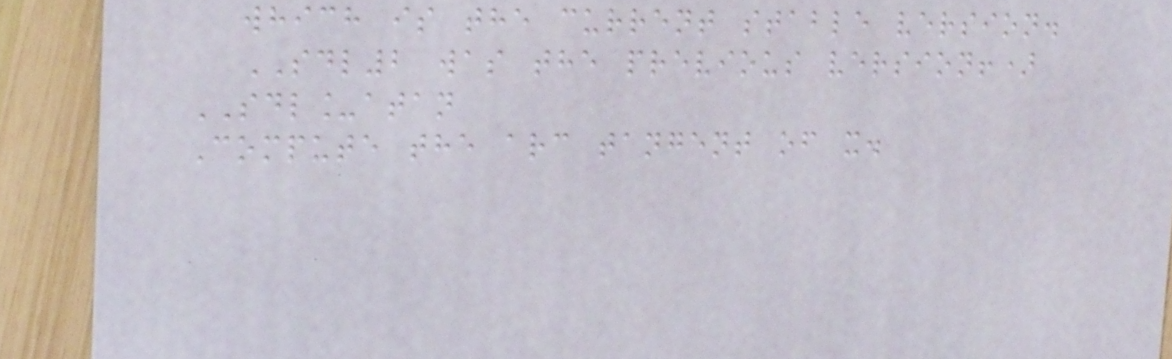which is the current stable version.
SDL2 was the previous version!)
SDL_atan
Compute the arc tangent of x.
